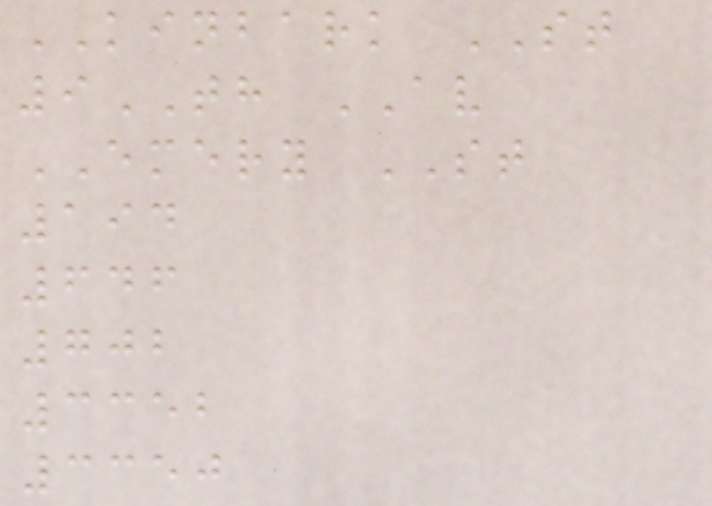KINBARK ST
9TH AV
EMERY ST
194
646
702
3352
3350
